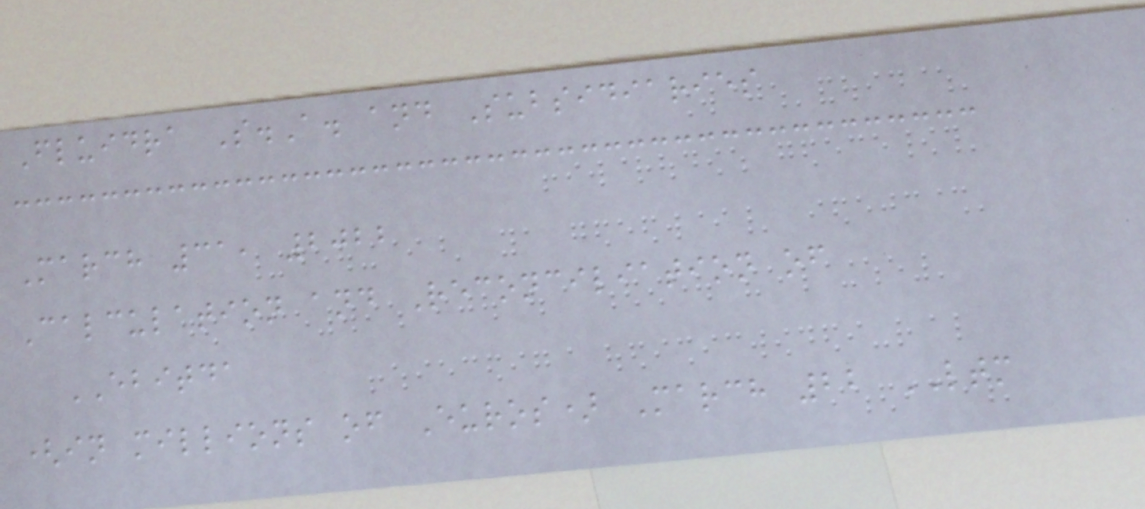Fluidra S.A. and Subsidiaries
March 31, 2022
Calculation and Reconciliation of
EBITDA
(in millions of Euros) March 22 LTM
